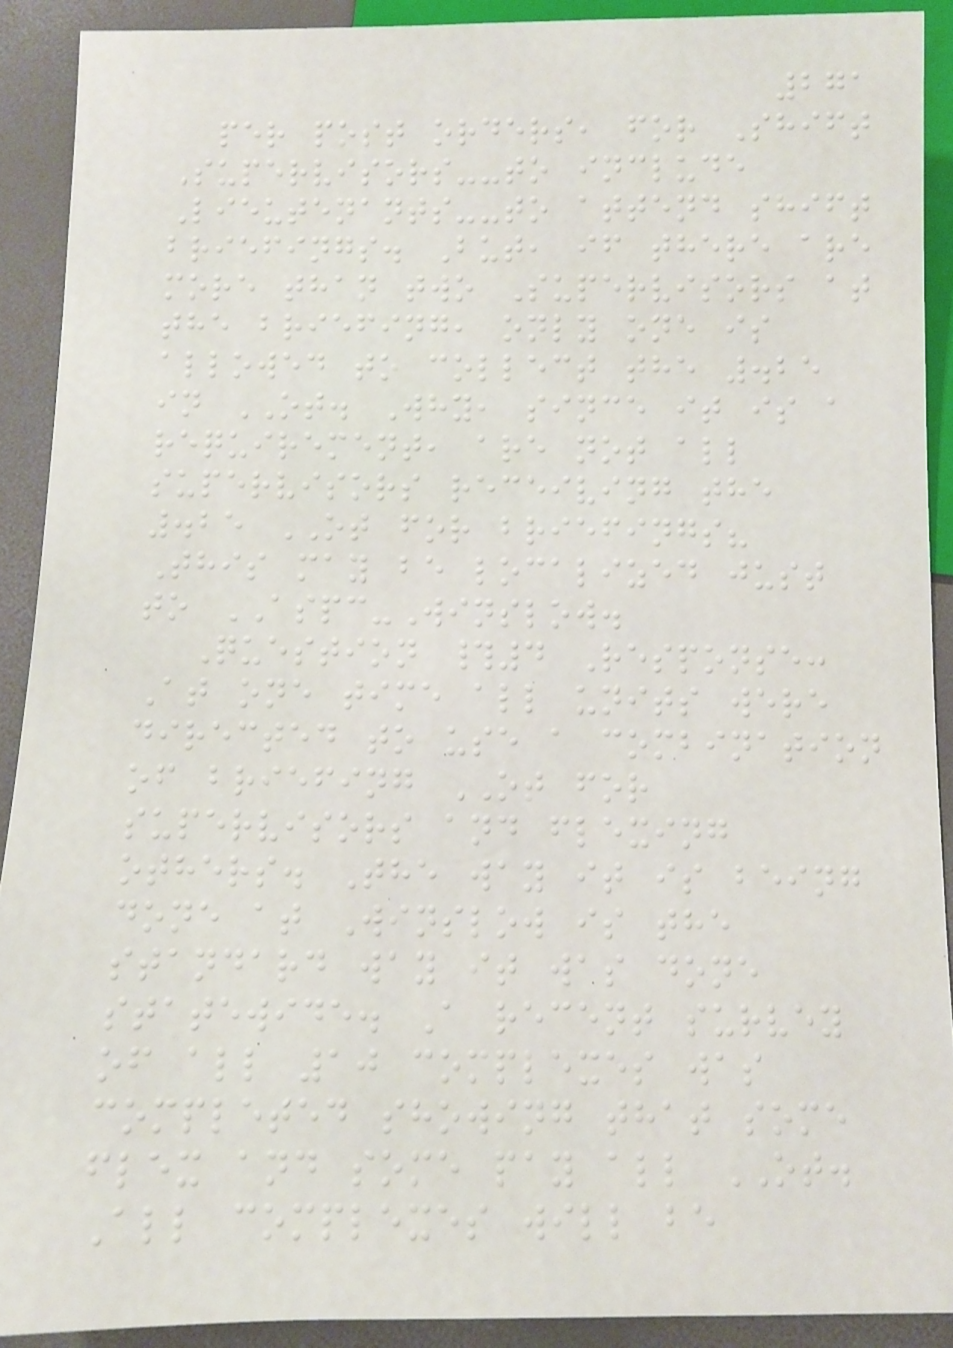271
per post orders, for Shift
Supervisors--to include
Lieutenants--to attend shift
briefings. But, if there are
more than two Supervisors at
the briefing, only one is
allowed to collect the .25
in OT. Why, since it is a
requirement, are not all
supervisors receiving the
.25 OT for briefings?
This may be localized just
to ASPC-Winslow.
Question #4 Response:
At one time all units were
directed to use a combination
of briefing OT for
supervisors and flexing
others. The way it is being
done at Winslow is the
standard way it was done
statewide. A recent survey
of all 10 complexes was
completed showing that some
flex and some pay all OT.
All complexes will be
